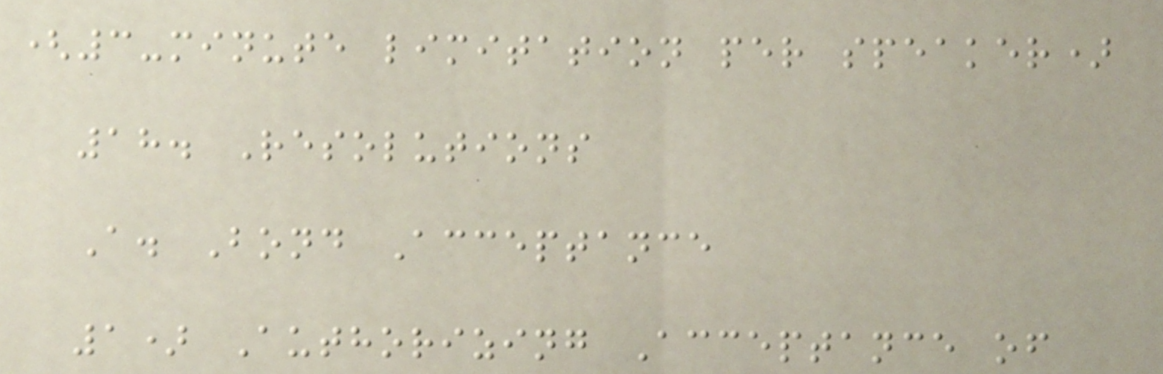(3-minute limitation per speaker)
18. Resolutions
A. Bond Acceptance
1) Authorizing Acceptance of
